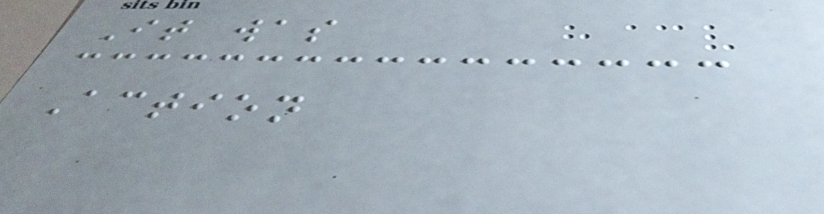It was
Action
